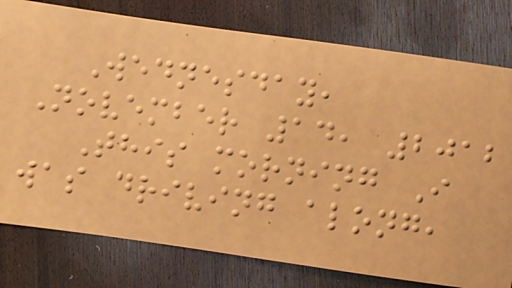Wednesday,
November 14, 2012
This morning I
was driving along,
